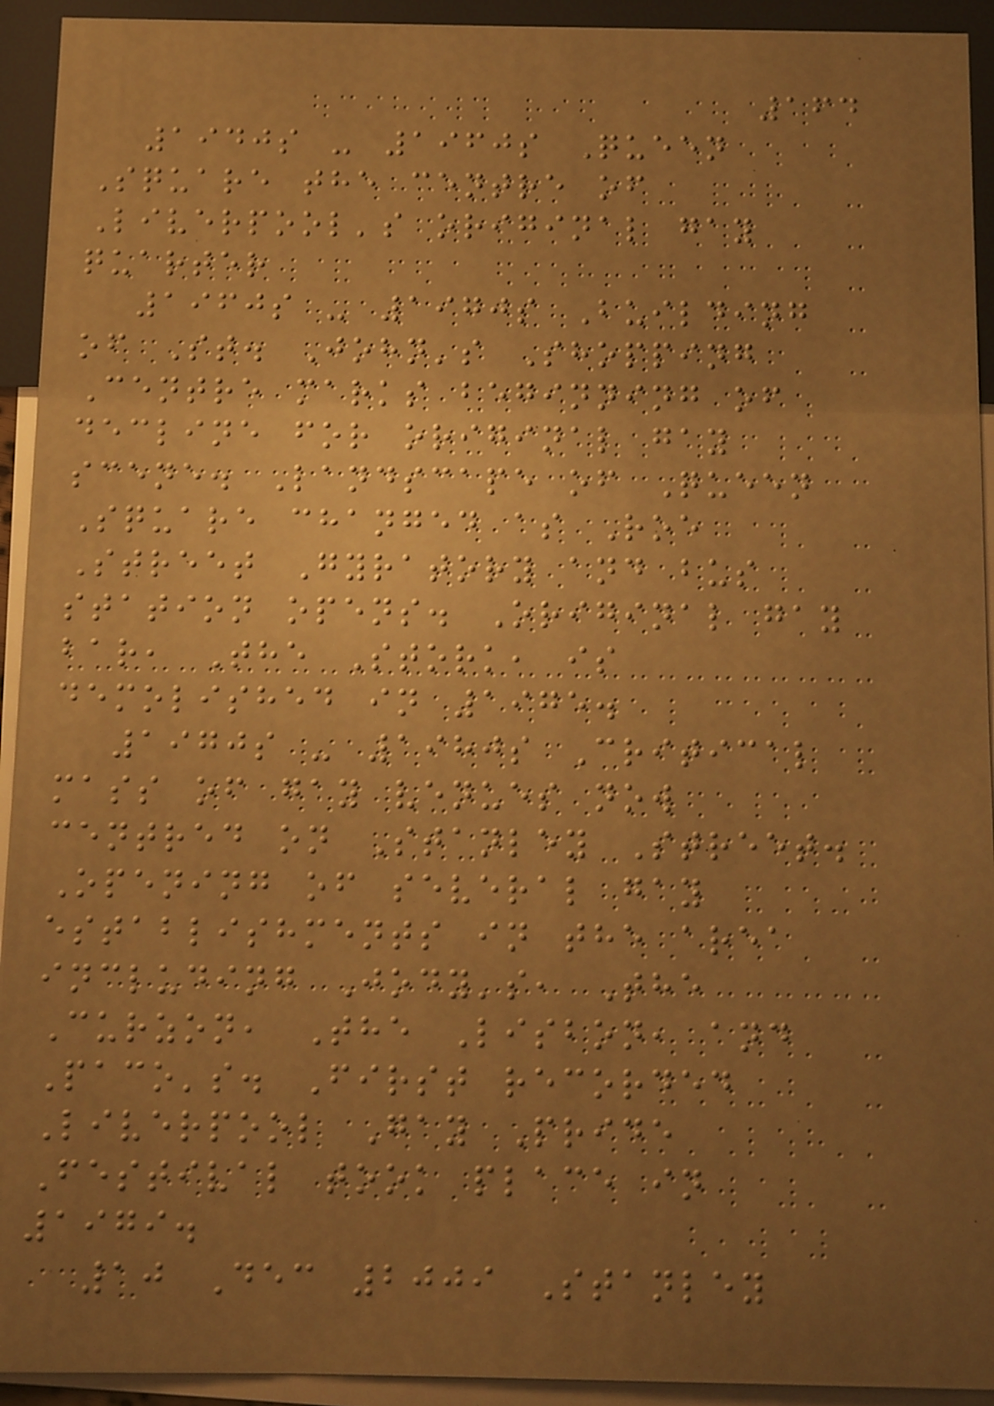164
1940s - 1960s Queen
Square the centre of
Liverpool's original gay
quarter
1960s - 1970s Building
of St. John's Shopping
Centre marks beginning of
decline for original gay
scene. Landscape of Queen
Square changed as Roe
Street Gyratory and bus
station opens. Original gay
bar, The Stork, is
demolished in 1975.
1970s - 1980s Critical
mass of gay venues now
centred on Stanley Street.
Opening of several gay
establishments in the area
including Jody's, The
Curzon, The Lisbon, and
Paco's. First recorded
Liverpool Gay Pride
Festival took place in
1979.
10 Dec 2009 Stanley
